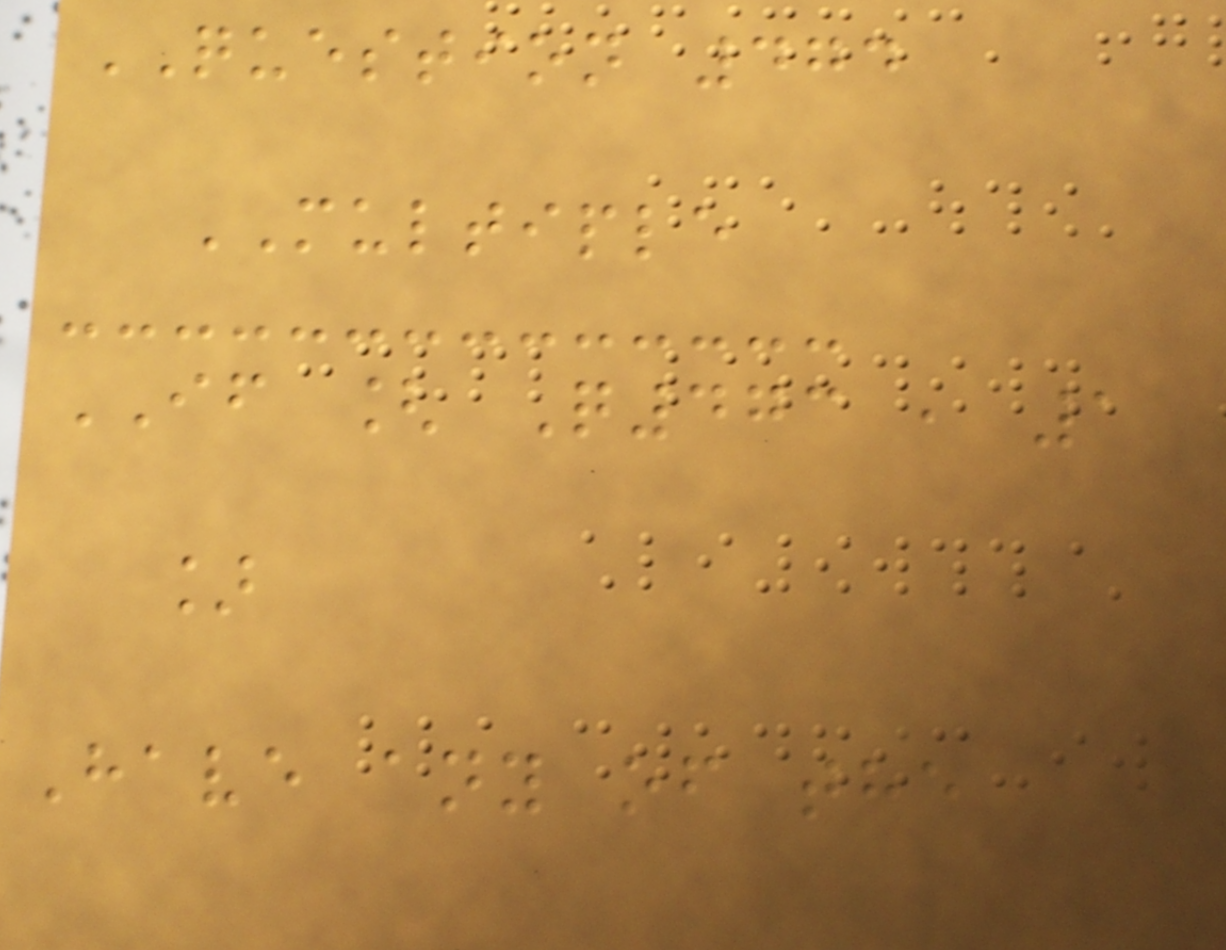QUESTION 474
MULTIPLE
IF [ Q473 , 1
]
Have any of the
